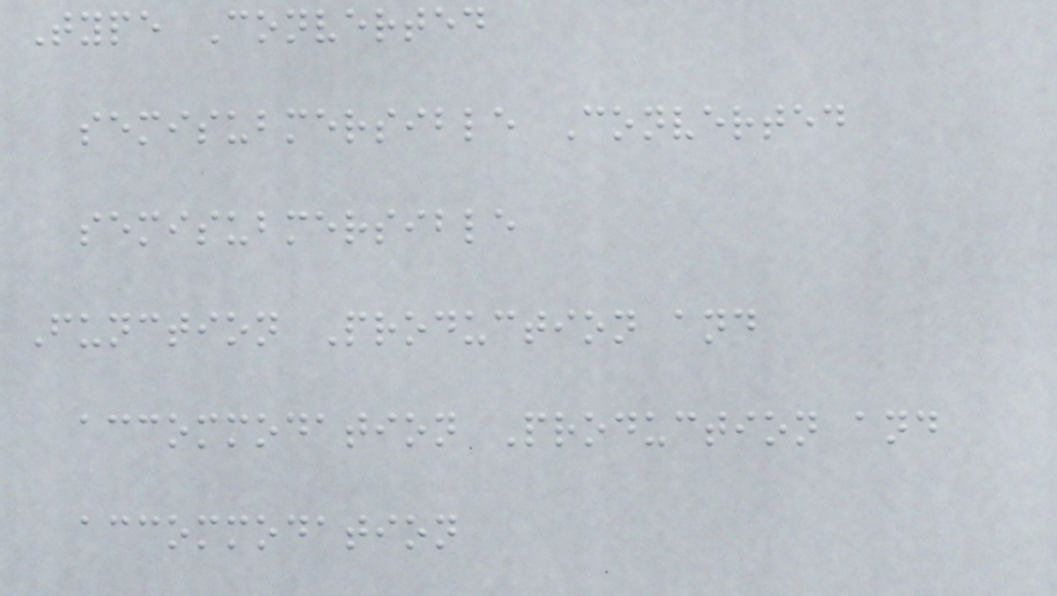Type Converted
semisubmersible Converted
semisubmersible
Function Production and
accommodation Production and
accommodation
